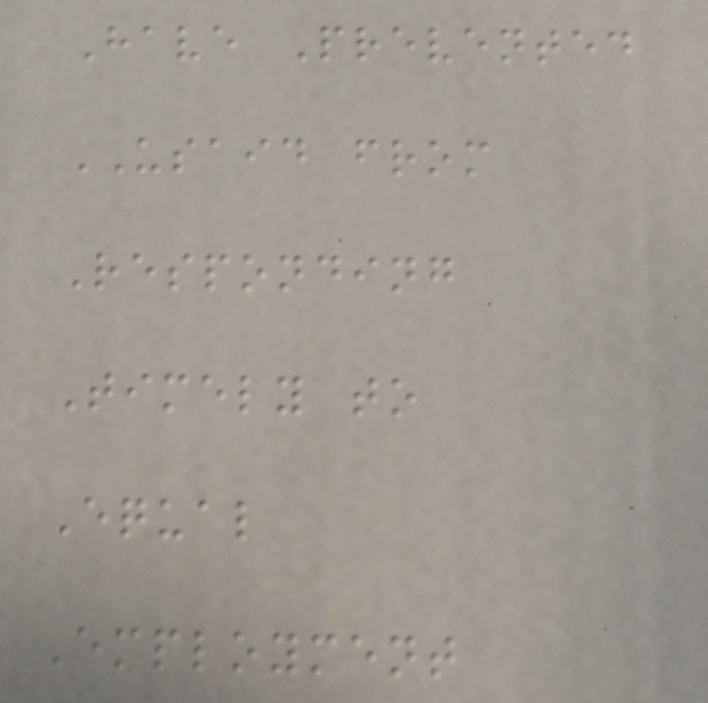Have Prevented
USAID from
Responding
Timely to
Equal
Employment
